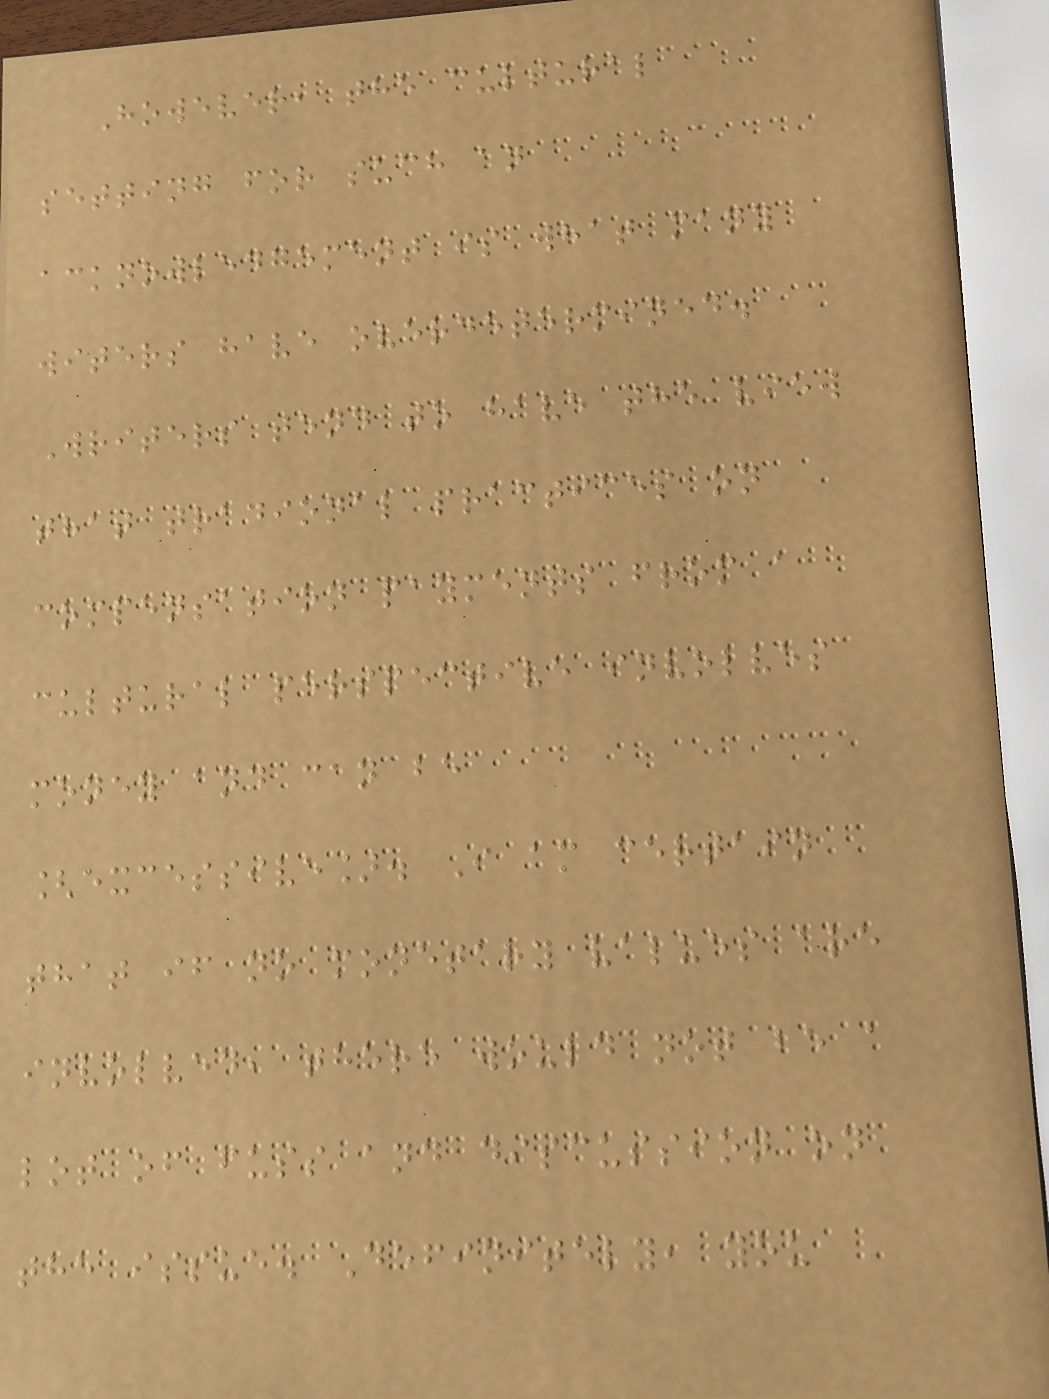However, the cultural
setting for such an
acknowledgement is what many
witers have overdetermined.
Writers tend to have the view
that tradional practices on
compensation payments from a
cultural perspective involves
money and can be
[excessive]. I am certain
that if no monetary values are
involved, there would not be a
lot of fuss and discussion on
the issue. Definitely, you
